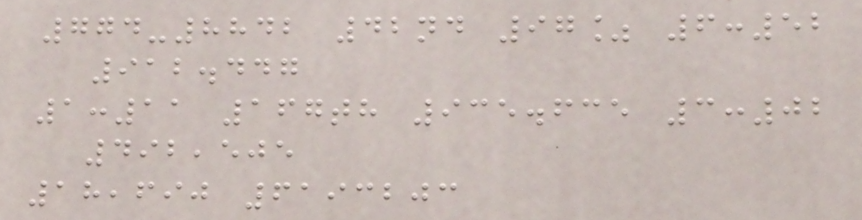774-8842 42nd 97% 6:52
912.447
1:11 167th 935.635 3:02
492,505
18,690 6193203
